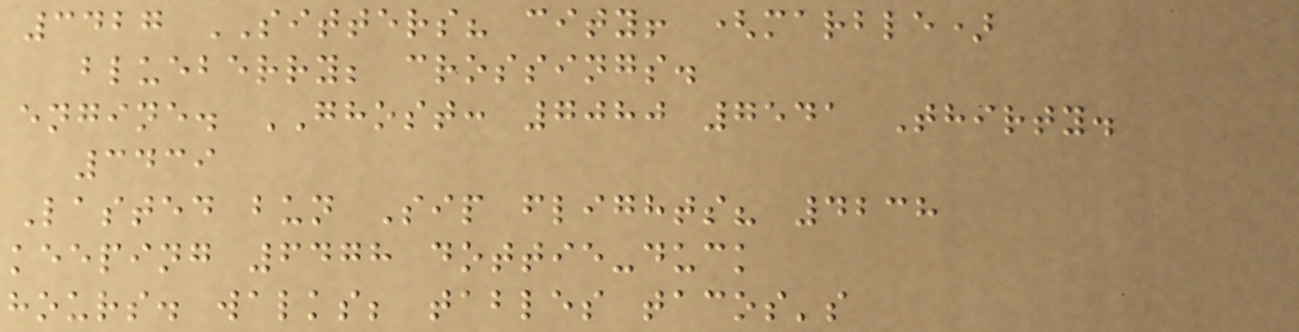3427 SITTERS? city! (marble)
blueberry; crossings.
engine. GHOST: 7080 7541 Thirty.
3439
Lasted bun Sip flights? 4238
keeping 6478 dottie-duck
hours. walks; tables tacos's
